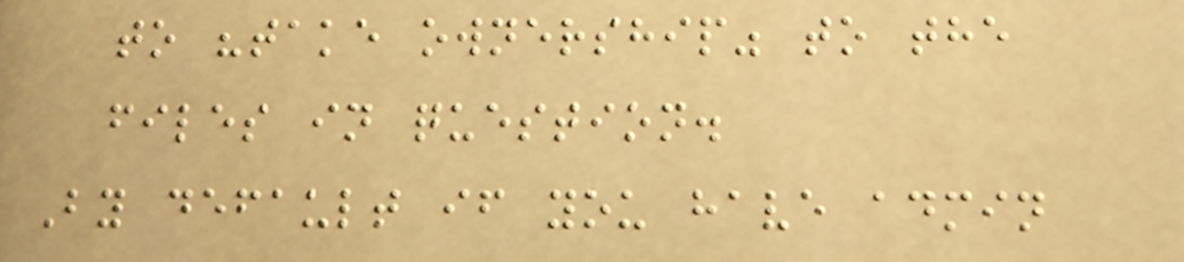to "take ownership" to the
files in question.
By default if you have admin
